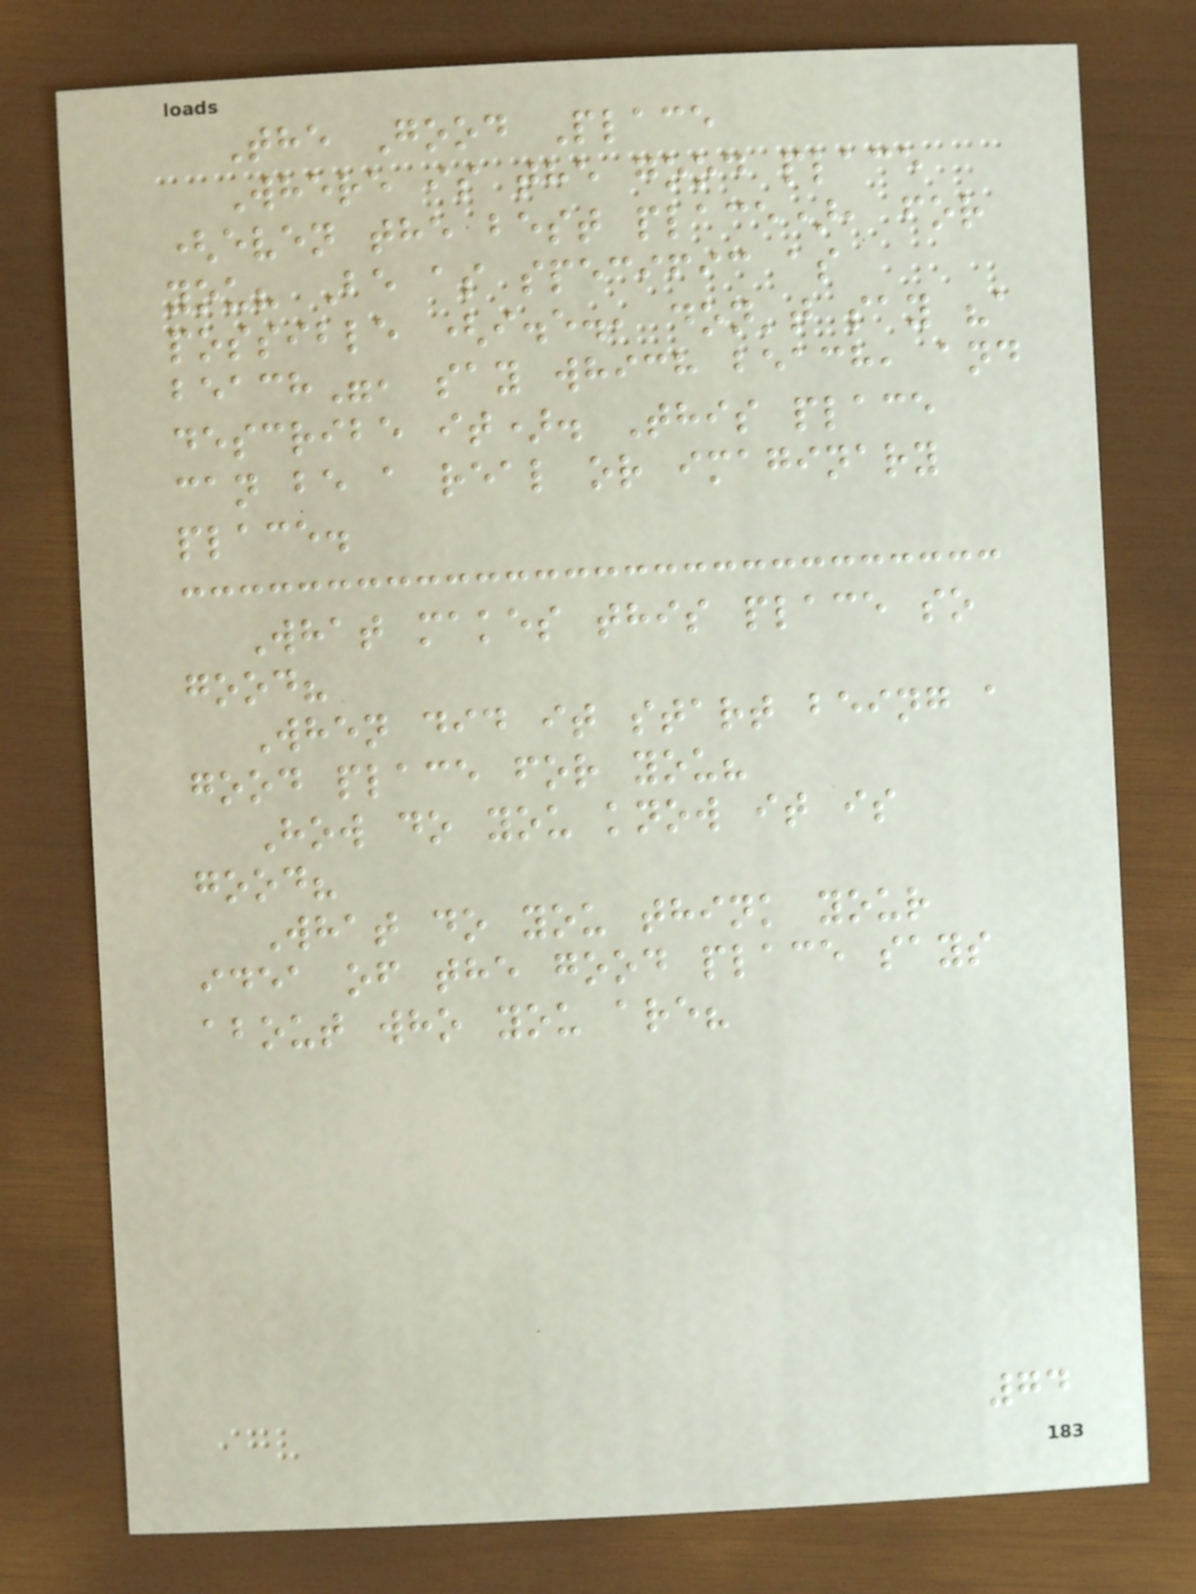The Good Place
Where is the good place
(even the best place), for
you? Be as specific as
possible (i.e., don't say "a
beach", say which beach, and
describe it). This place
can be a real or imaginary
place.
What makes this place so
good?
When did it start being a
good place for you?
How do you know it is
good?
What do you think your
idea of the good place says
about who you are?
74
